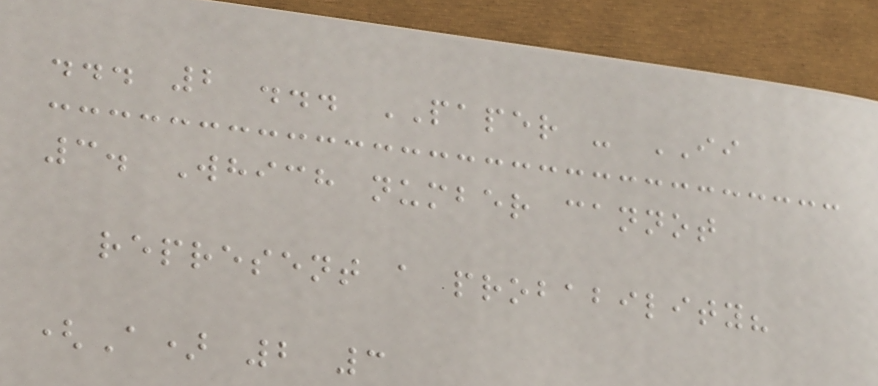... 2 ... PAPER - II
3. Which number cannot
represent a probability?
(A) 2 3
